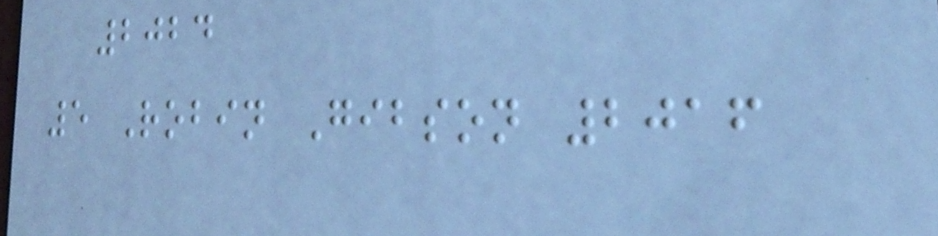2024
5 Robin Gibson 2016
